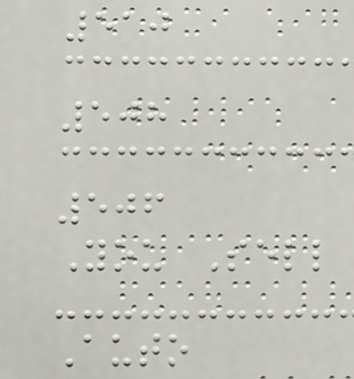510
508
506
You Sell
Auto
